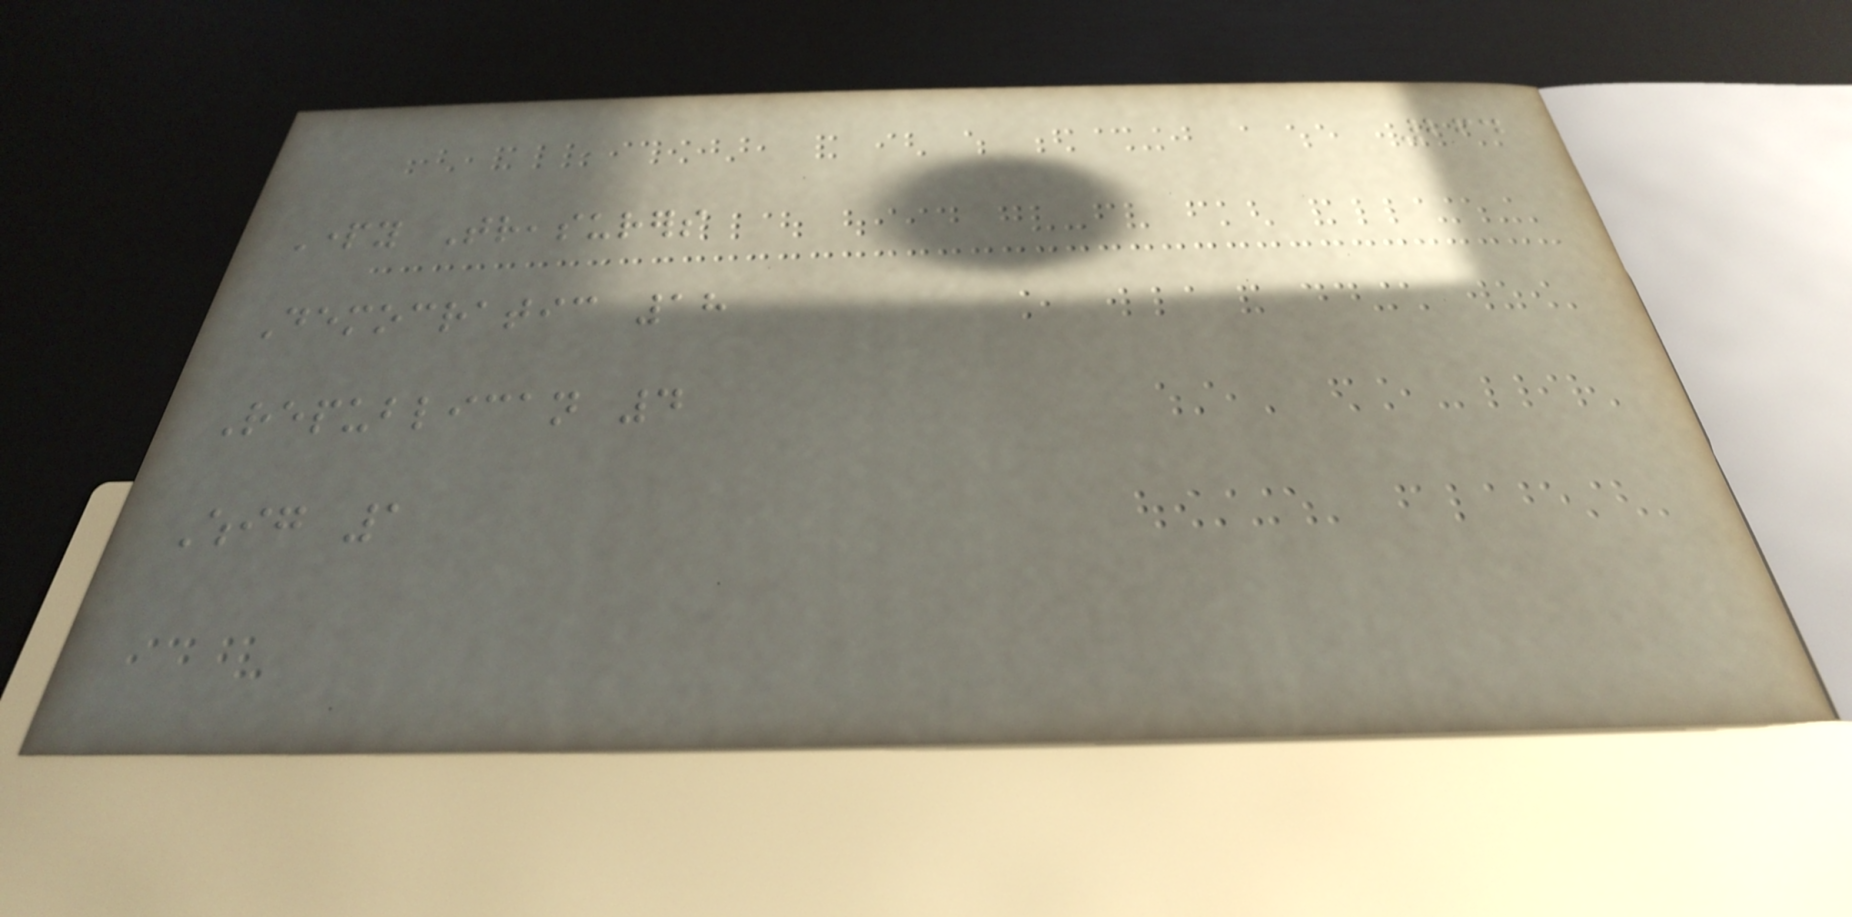264
Party Treasurers
Democratic 18
Republican 4
Whig 1
